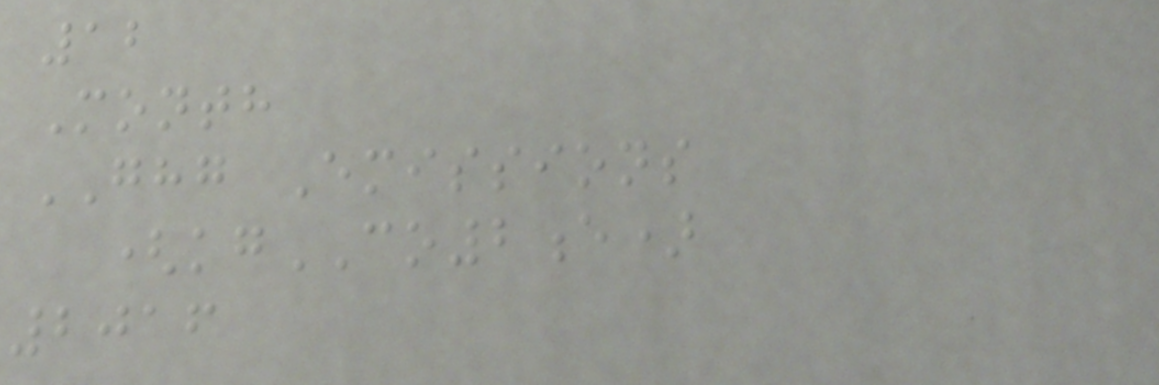12
Month
GHG Emissions
(kgCO2e)
2016
